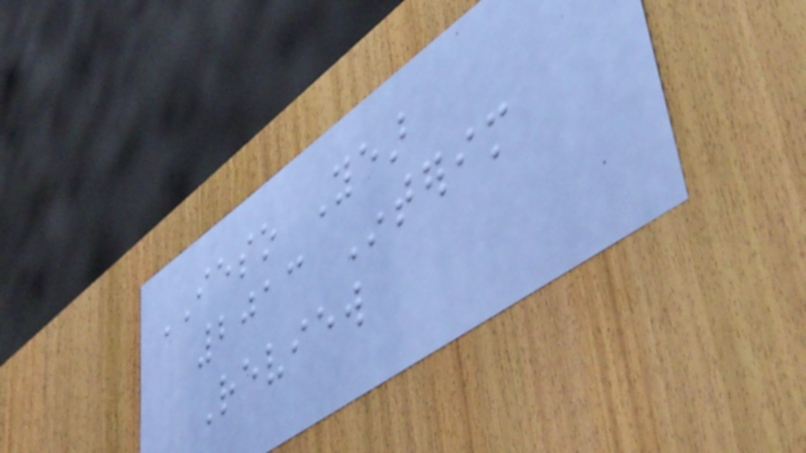IESO Year
2013 Interim
Review
